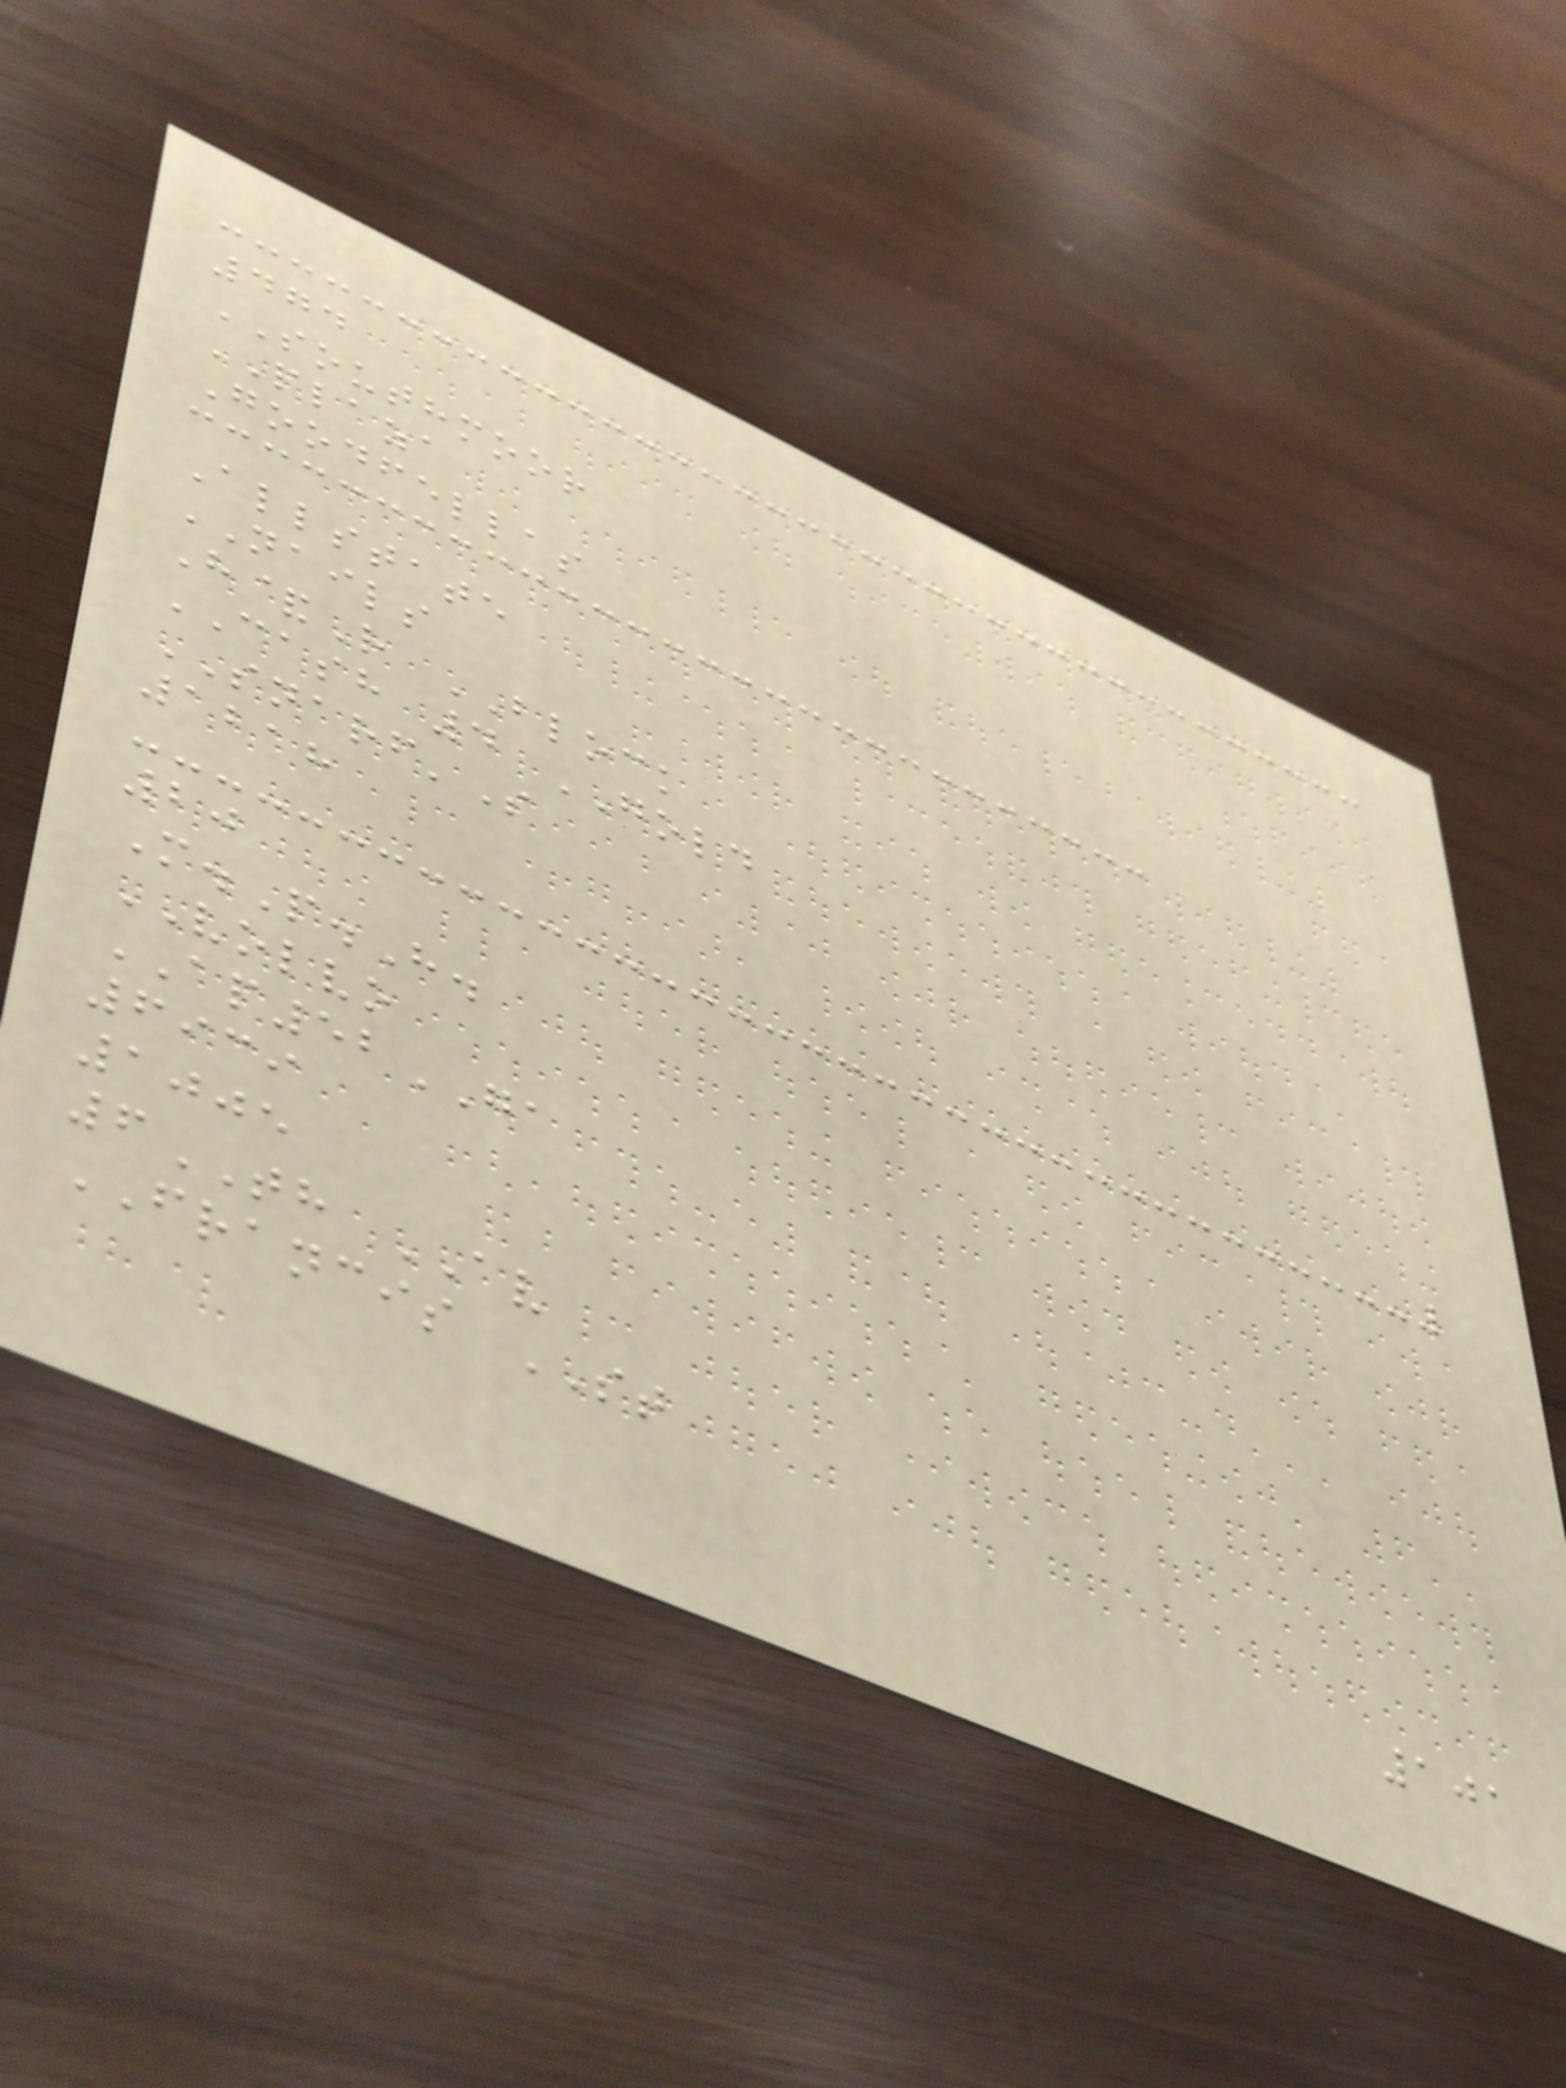474
SOUTHMOOR
PLAZA
Goodfellas
Allstate
NAILS
H&R BLOCK
CASH 4 GOLD
SNARF'S
1218
20
M.P.H.
VOLVO
AP52GA
6939
1005
6TH AV
FRANCIS ST
101
